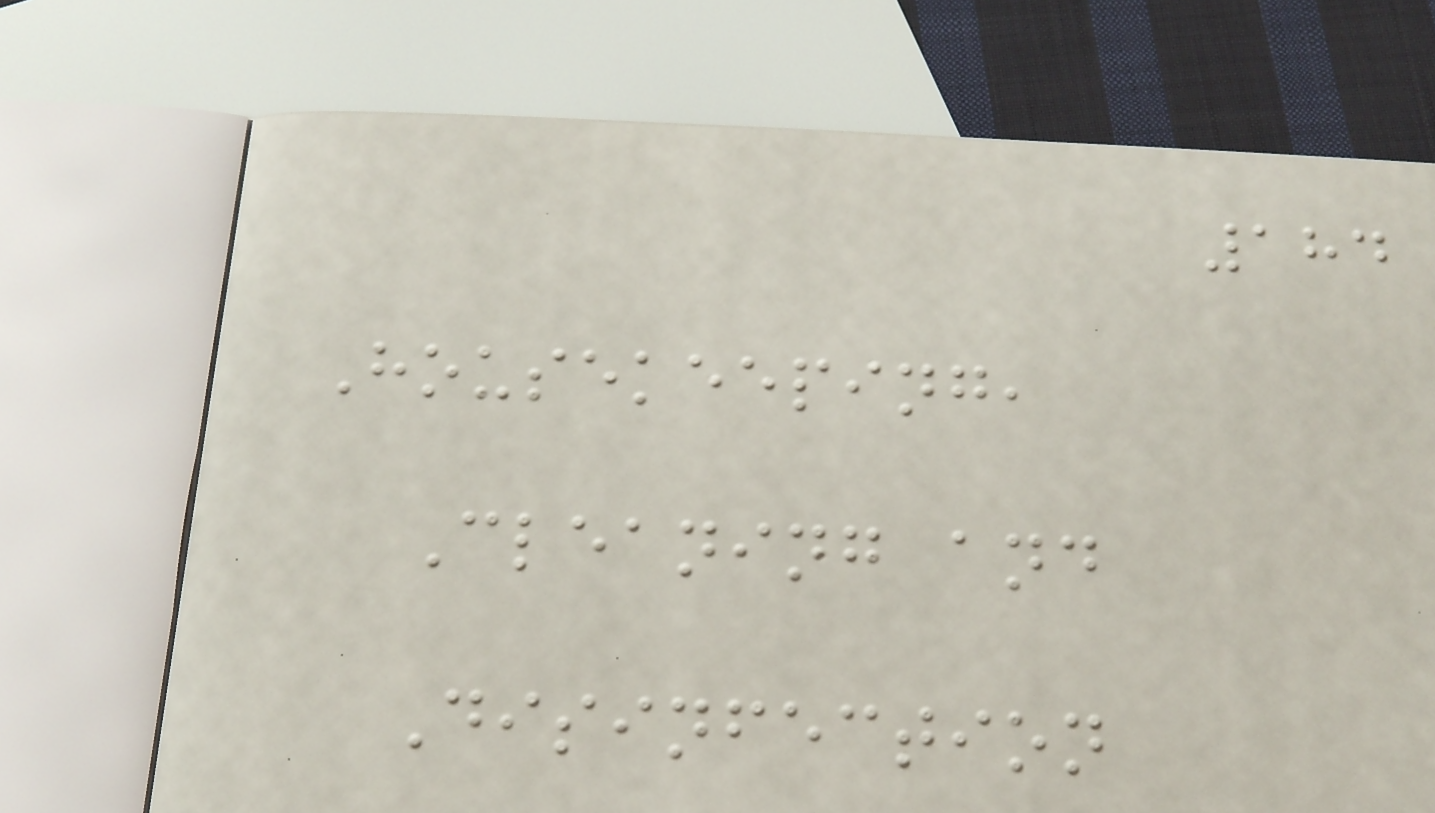184
Housekeeping,
Cleaning and
Disinfection
